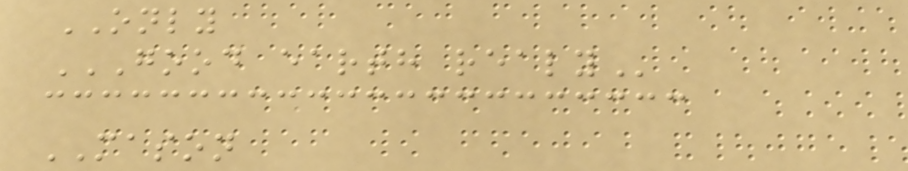ONLY
GOOD EARTH REALY
MASON
